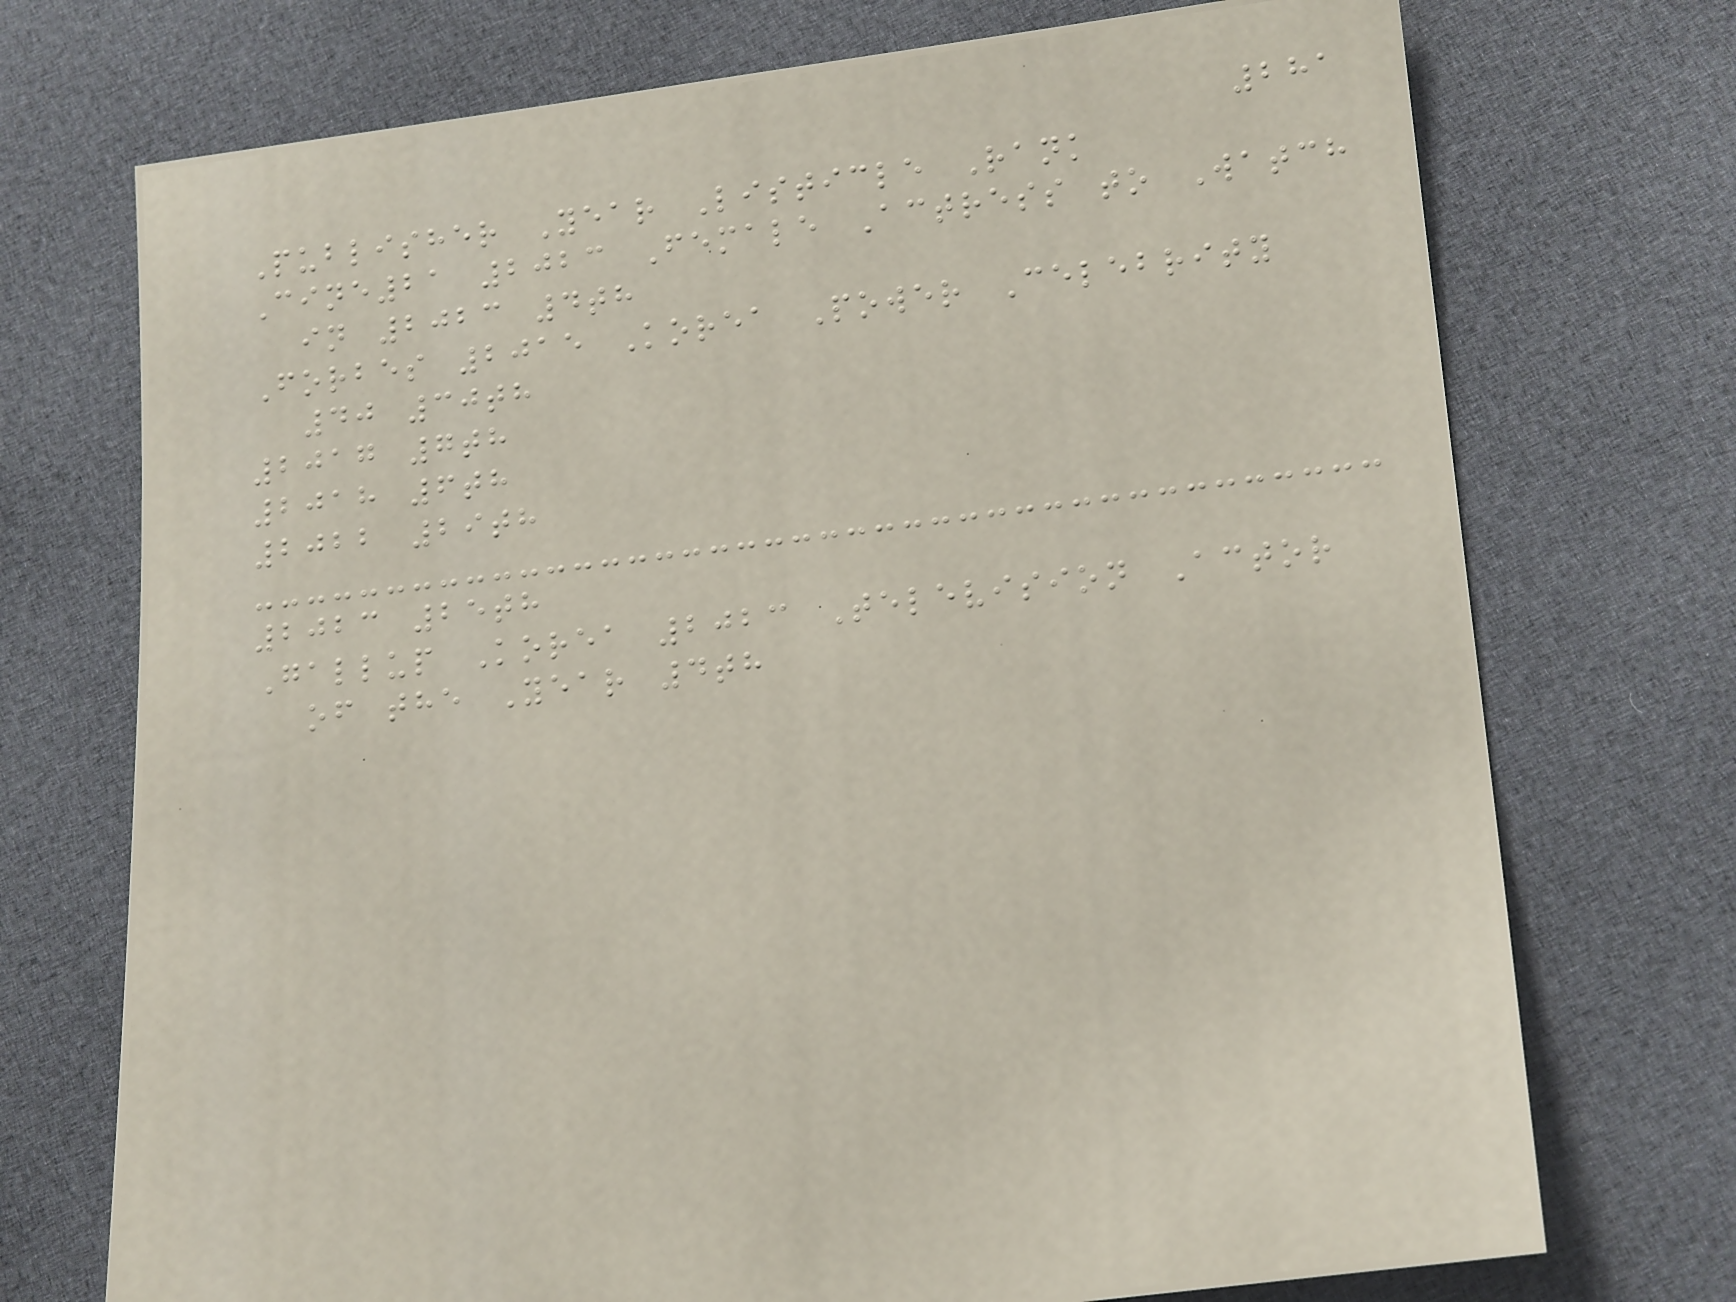281
Publisher Year Listicle Rank
Cine21 2023 Female Actress to Watch
in 2023 4th
Forbes 2015 Korea Power Celebrity
40 30th
2017 7th
2018 6th
2022 29th
2023 25th
Gallup Korea 2023 Television Actor
of the Year 4th
